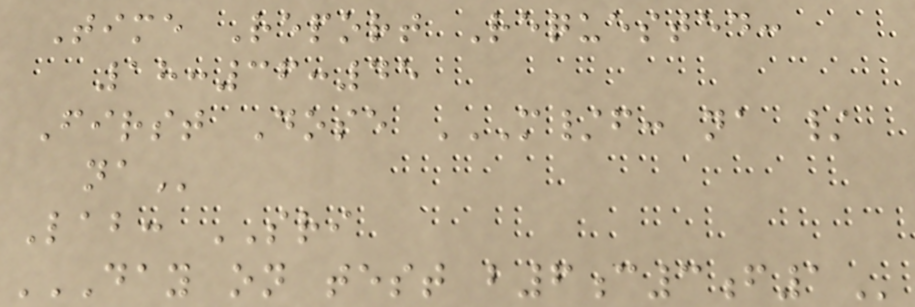Time Report Requested:
18:36:45
First Dose M/F: NA /
NA
Lab: SRI
DAY ON TEST B6C3F1
